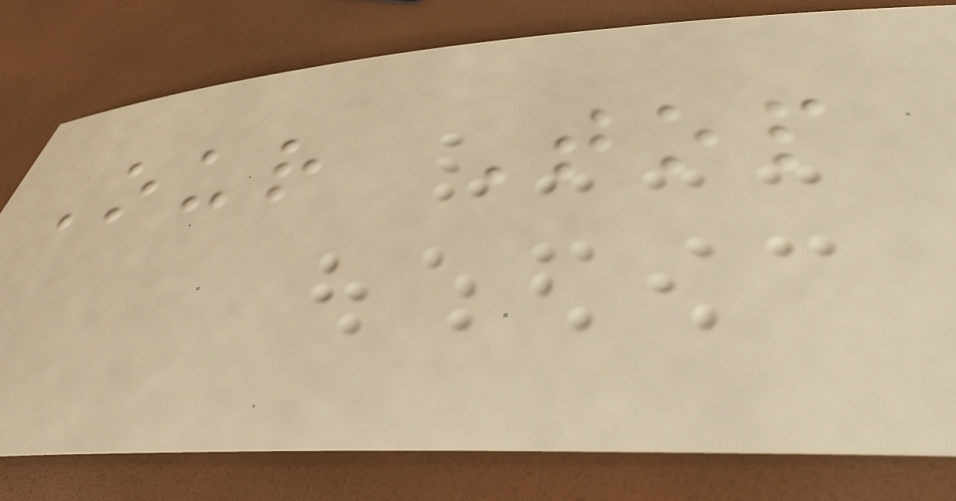Our Top
